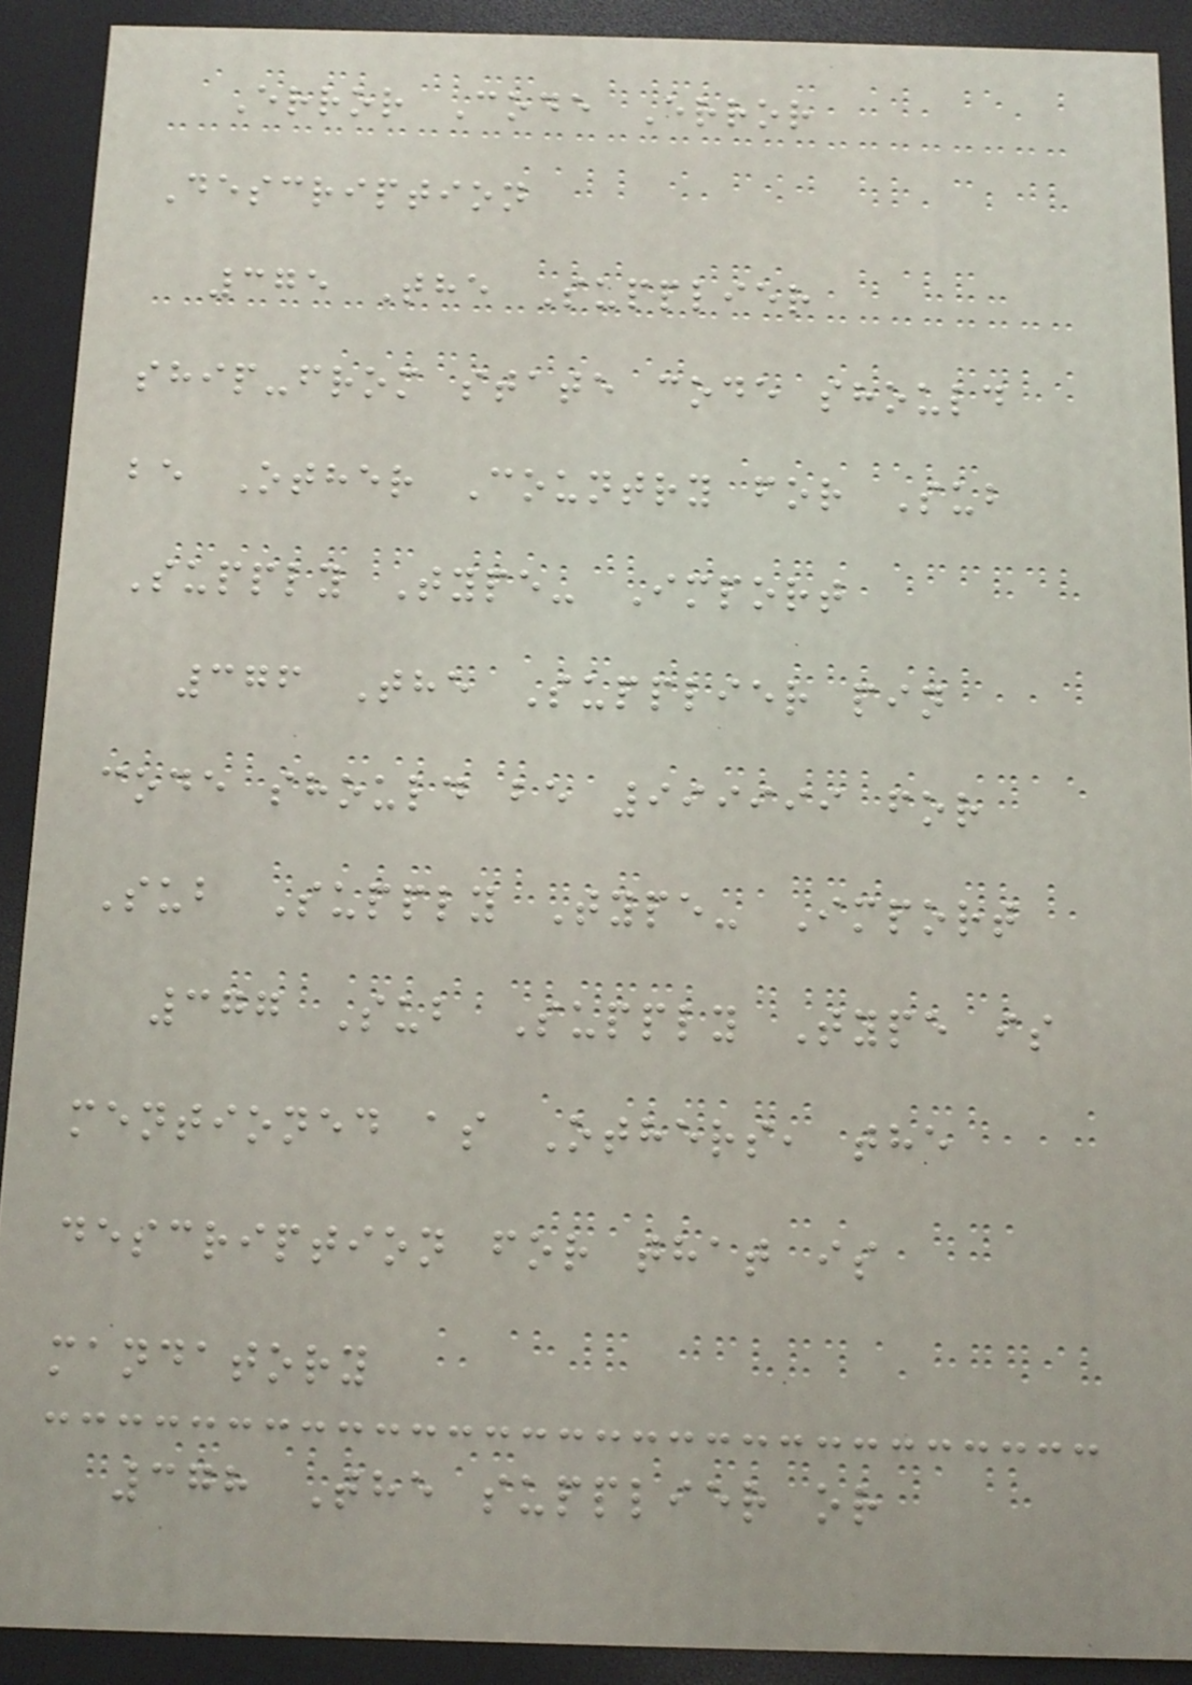Error Code Error
Description
375 The Supplier
ship-from state code should
be Other Country for Sub
Supply Type- Import
376 The Supplier pin
code should be 999999 for
Sub Supply Type- Import
377 Sub Supply Type is
mentioned as Others, the
description for that is
mandatory
378 The supplier or
